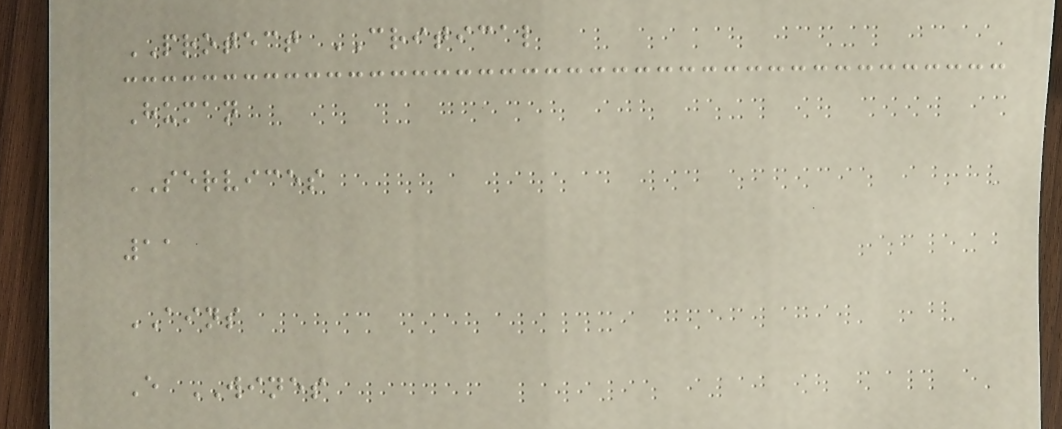PROTECT CRITICAL
Human
SERVICES
11
AINS
E WINES
